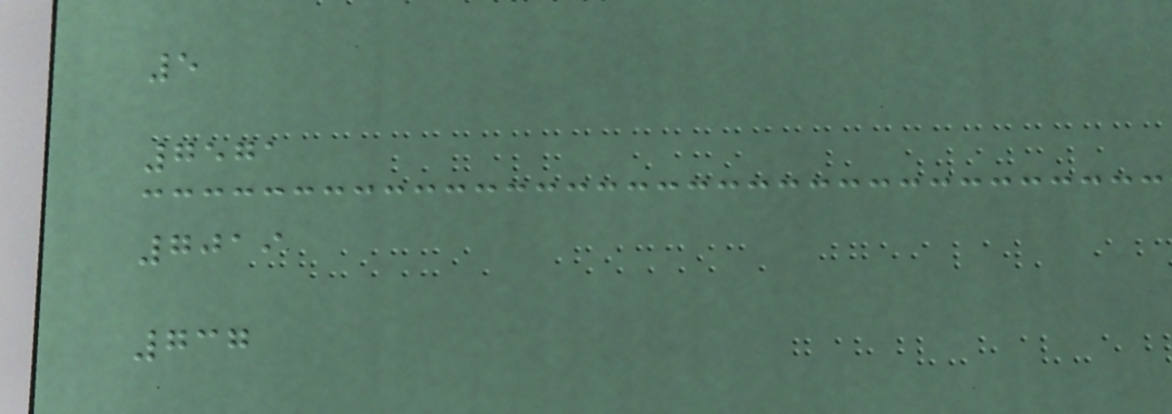5
7571
7019
737
